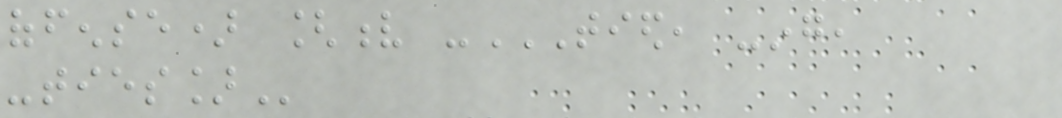offense) [v -TIED, -ING,
-TIES]
